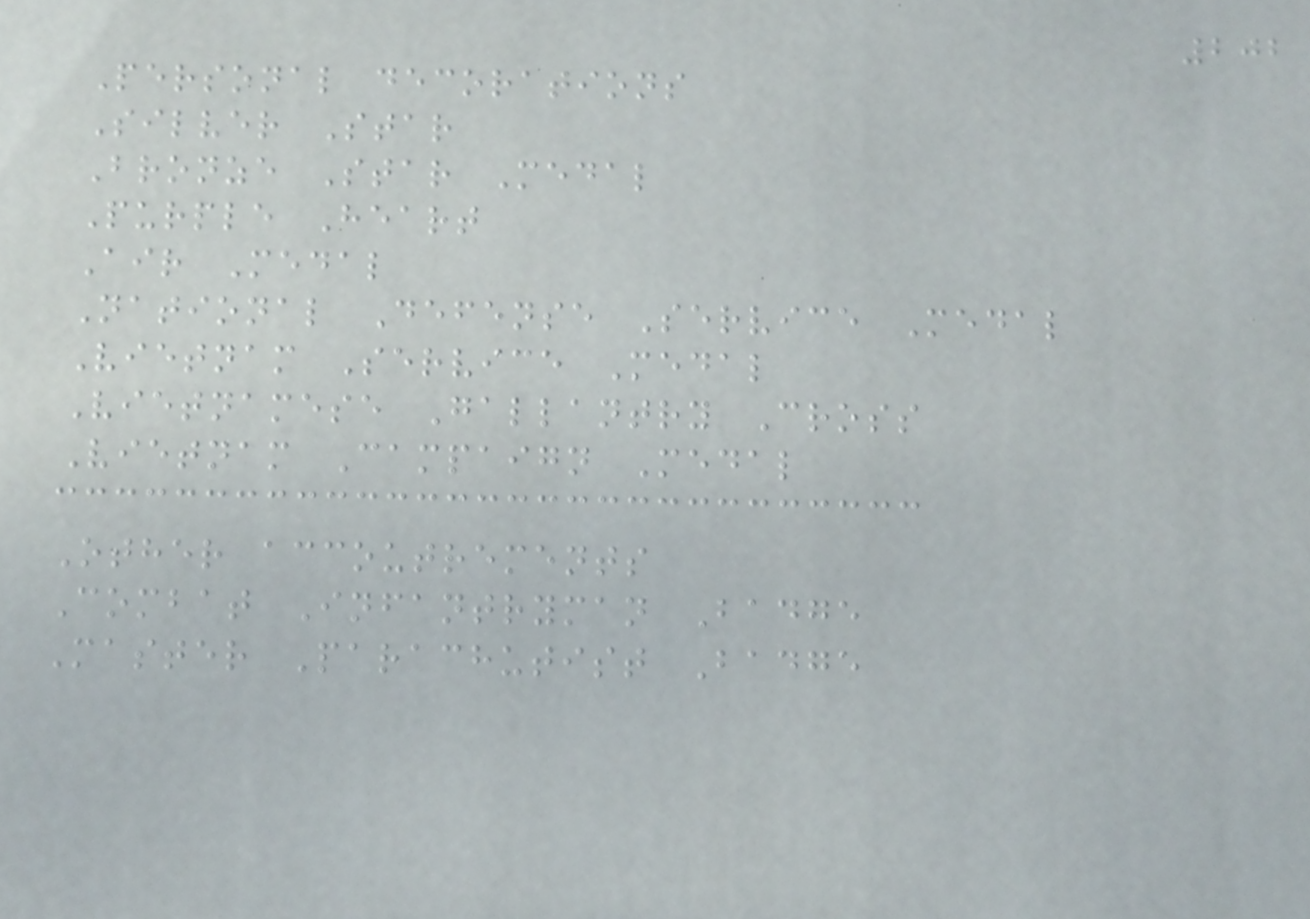202
Personal decorations
Silver Star
Bronze Star Medal
Purple Heart
Air Medal
National Defense Service Medal
Vietnam Service Medal
Vietnamese Gallantry Cross
Vietnam Campaign Medal
Other accoutrements
Combat Infantryman Badge
Master Parachutist Badge
